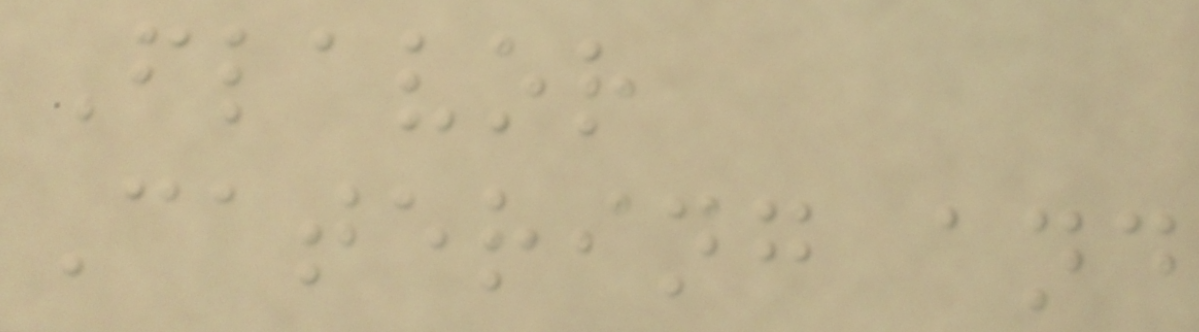Flavor
Catering and
